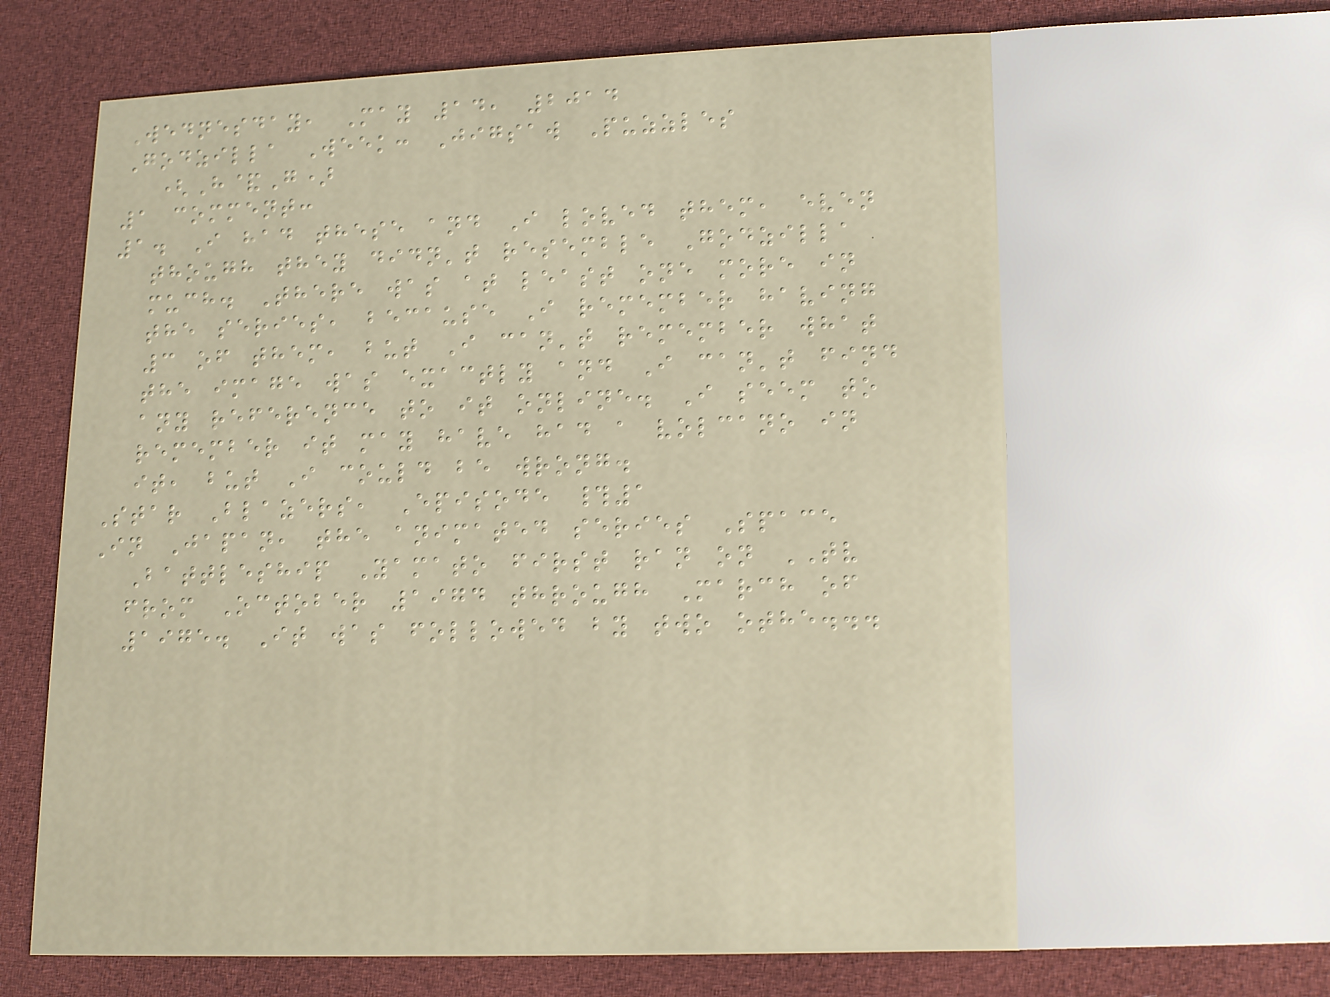Wednesday, May 14, 2014
Godzilla Week: Jigsaw Puzzles
(H&G)
1 comment:
1. I had these and I loved them, even
though they didn't resemble Godzilla
much. There was at least one more in
the series, because I remember having
3 of them, but I can't remember what
the image was exactly and I can't find
any reference to it online. I seem to
remember it may have had a volcano in
it, but I could be wrong.
Star Blazers, Episode #1
In Japan, the animated series Space
Battleship Yamato first ran on TV
from October 1974 through March of
1975. It was followed by two othe...
